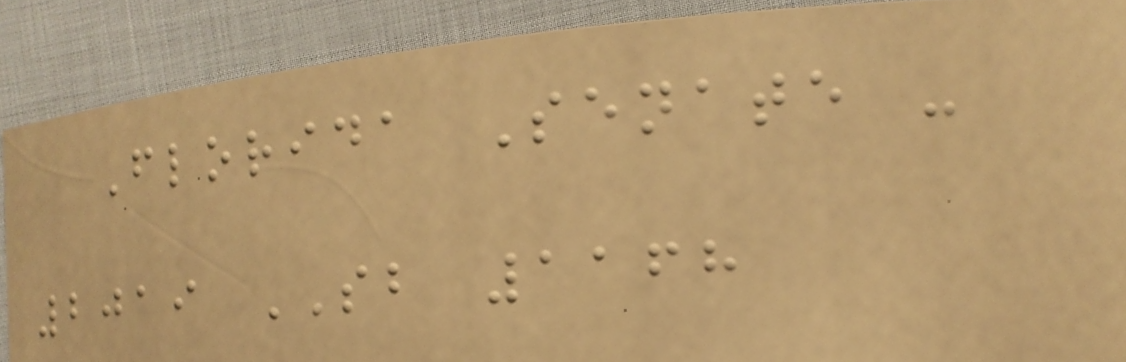Florida Senate -
2019 SB 1168
